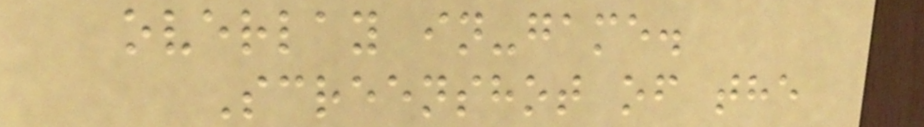overlay in-game.
Screenshot of the
